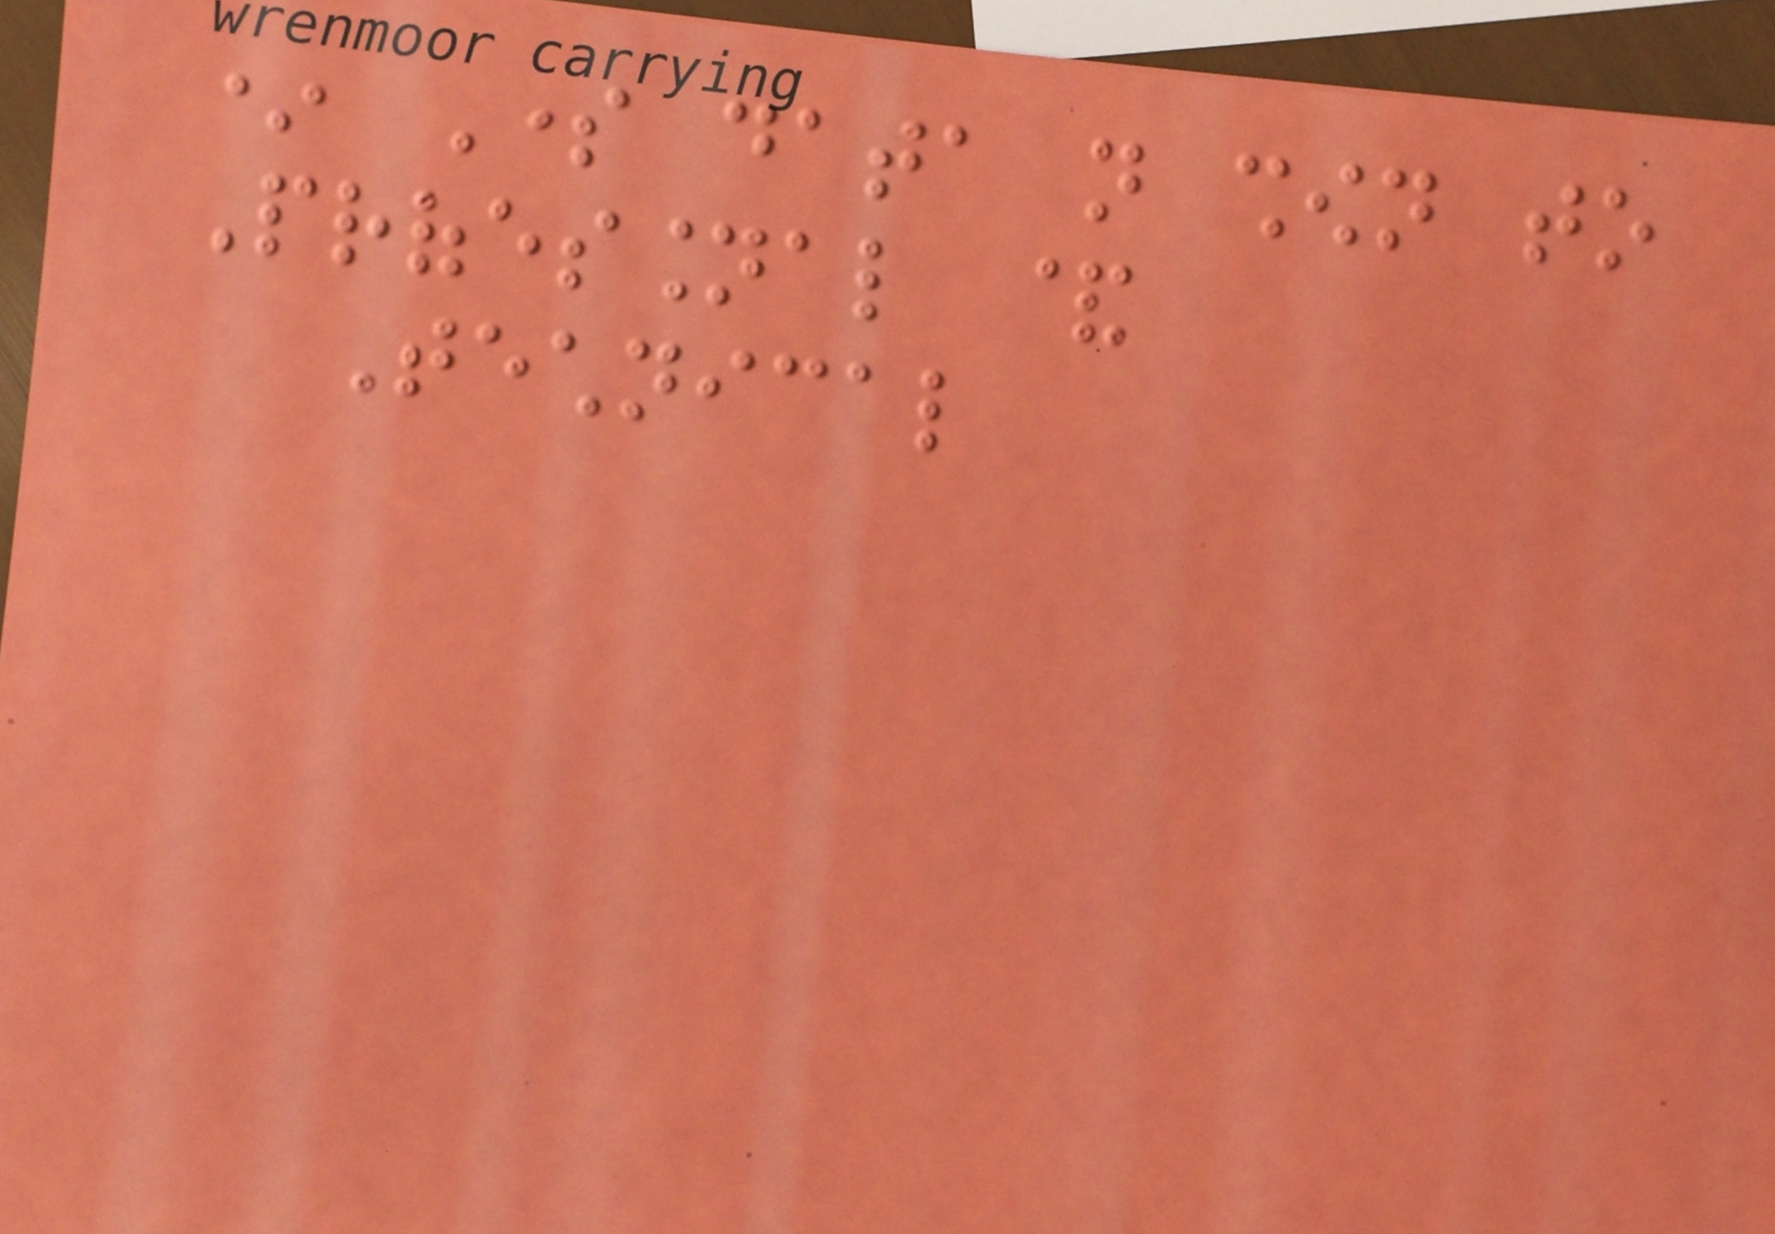* Some data not shown to
Professional &
Technical
